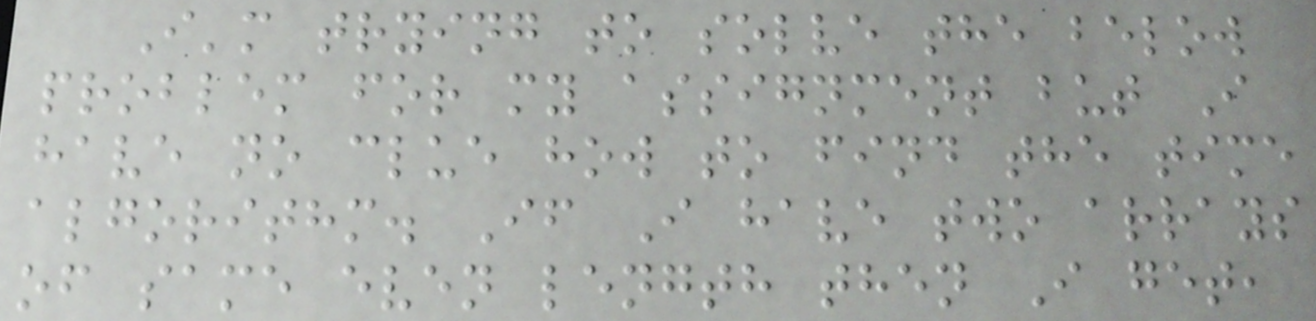I'm trying to solve the below
problem for my assignment but I
have no clue how to find the time
algorithm. If I have two arrays
of same even length then I get,
